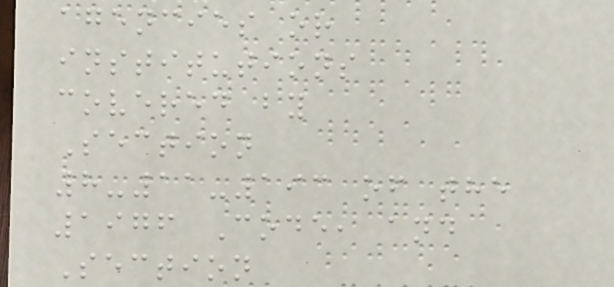agencies or
institutions
covered by
Section
8-11-193 of the
1976 Code, and
Section
